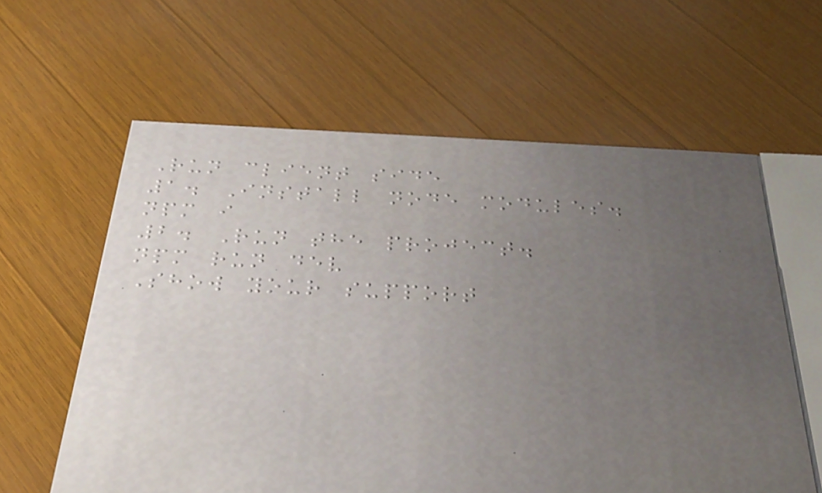Run client side
1. Install node modules.
npm i
2. Run the project.
npm run dev
Show your support
